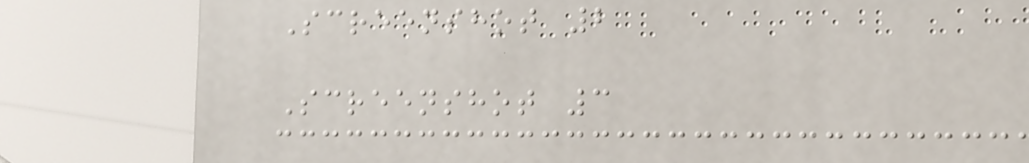Screenshot 2
Screenshot 3
